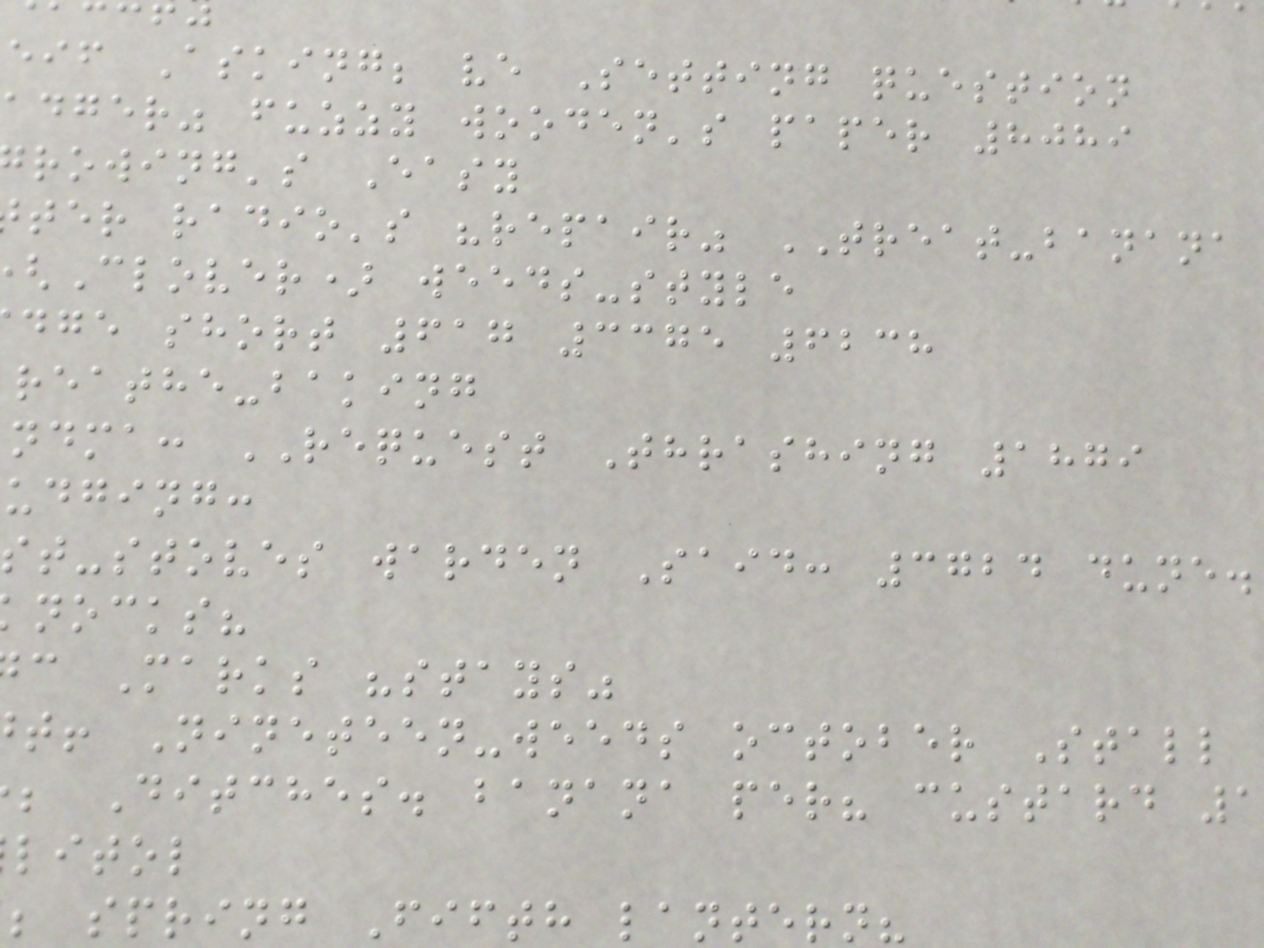eif Asking; ve Setting question
adger" fuzzy wooden's paper 8089
rowing's Easy
ter radio's "repair" TREAT-banana
Clover) weeds-style
dge short 617 3375 6238
reathe-baking
ndma: REQUEST Thrashing 1879
udging:
st-stoves warden Said: 3724 dune.
nocks?
c Marks "stays"
t! Nineteen-weeds october Stall
; Ditches. banana per? custard 1
litol
; spring Fifth lantern?
